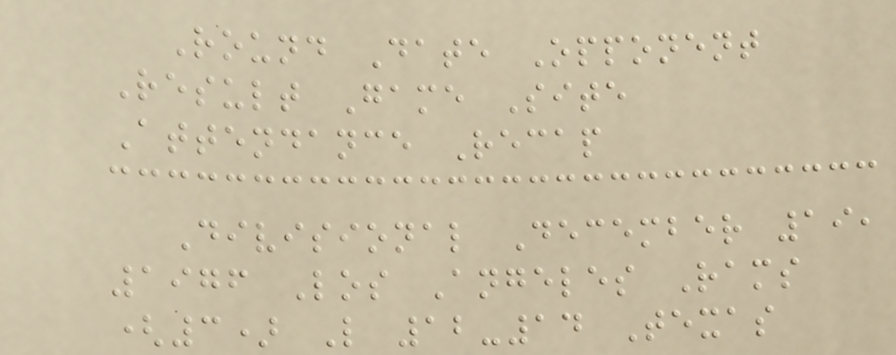Round Date Opponent
Result Game Site
Attendance Recap
Divisional December 19,
1976 Los Angeles Rams
(3) L 12-14 Texas
